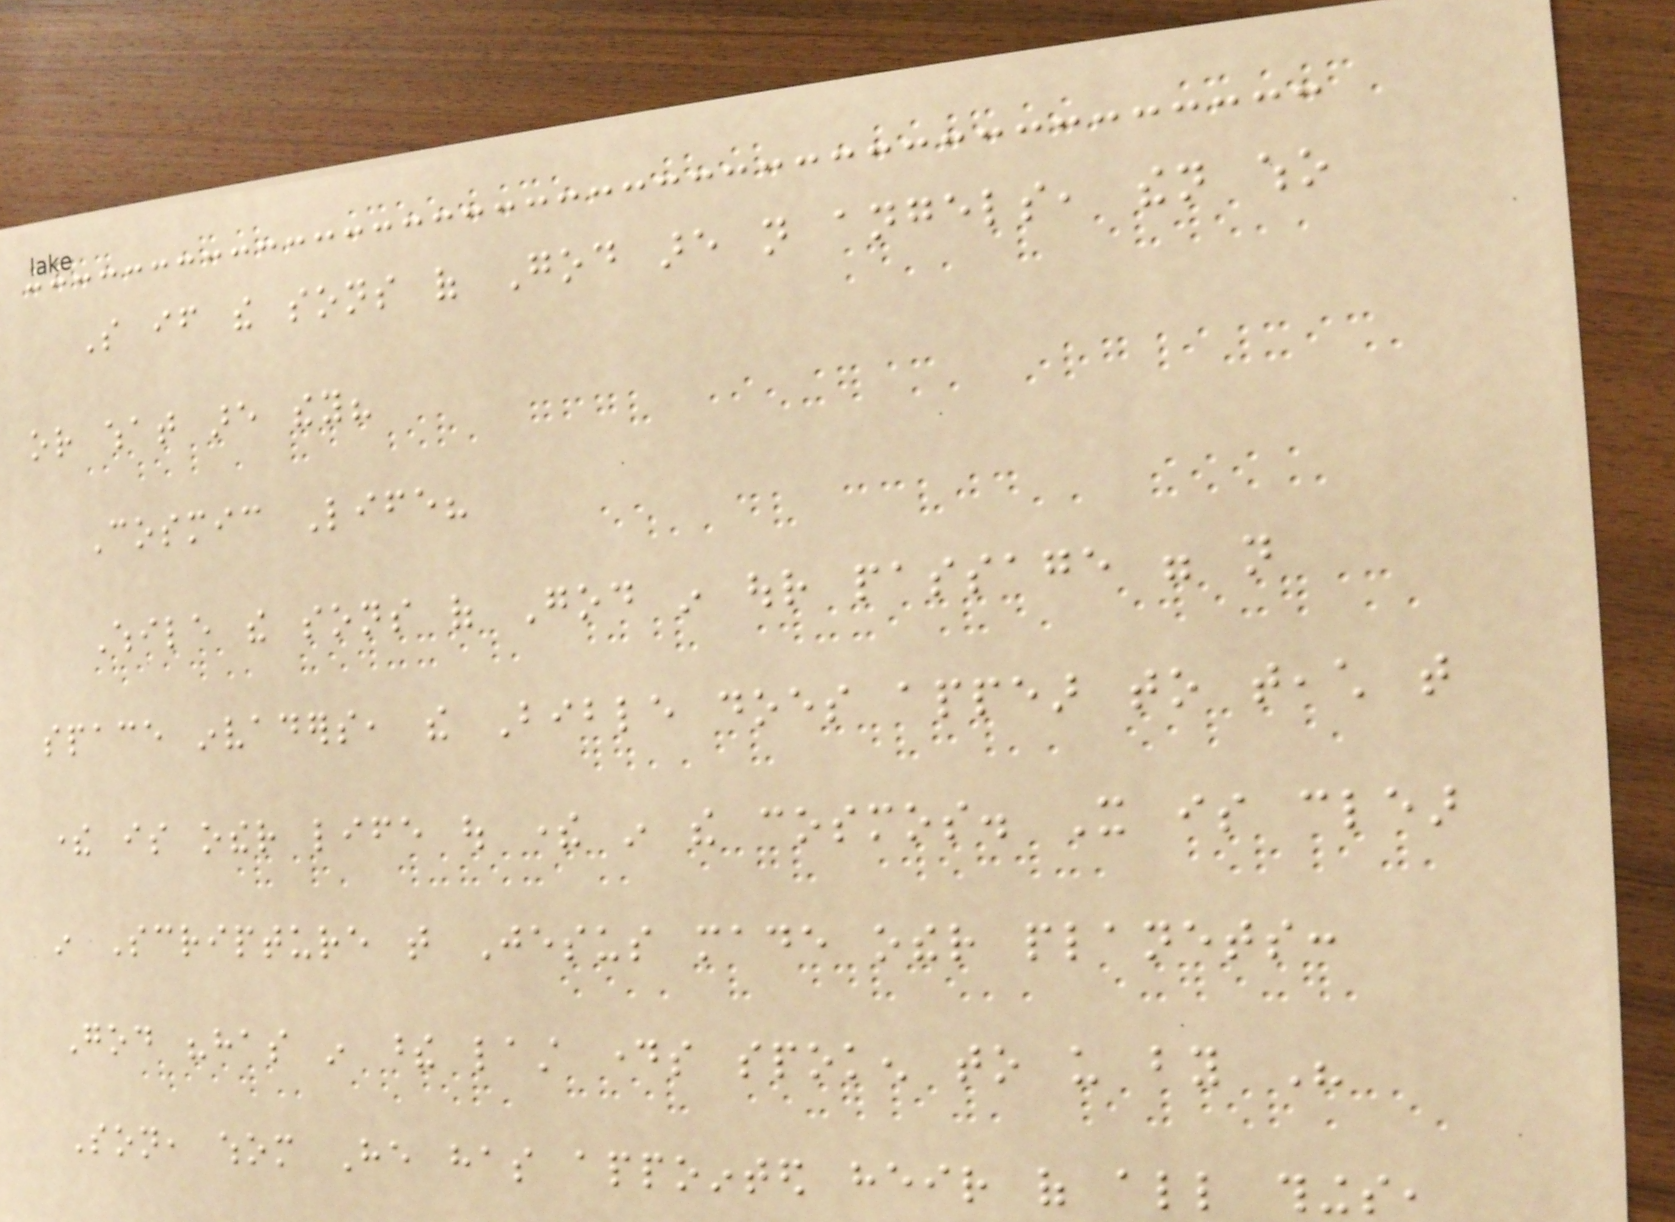So if the sons of God are not angels, then who
or what are they?
Cosmic Life?
While the sons of God in our passage were not
space invaders, the Bible does appear to teach that
there is other life out there in the cosmos. It is clear
in Scripture that Jesus made other planets:
God "has in these last days spoken to us by His
Son, whom He has appointed heir of all things,
